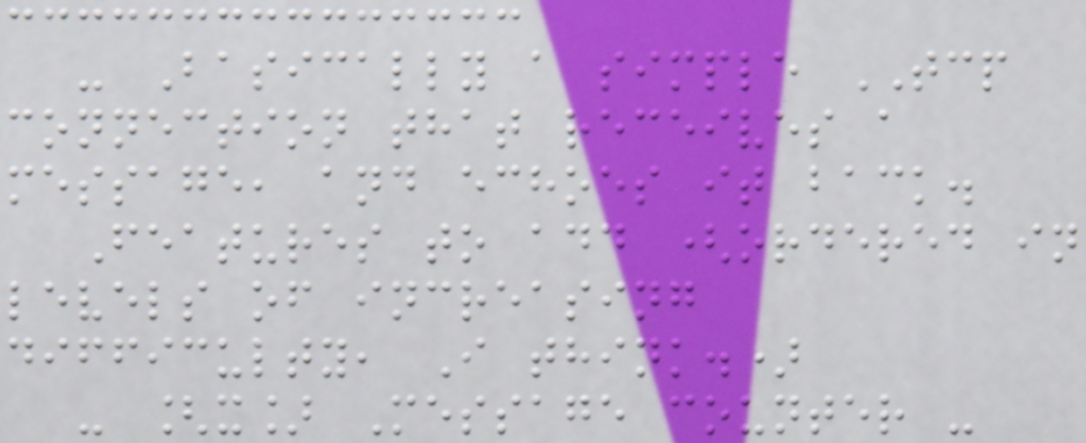- Basically a simple TCP
connection that receives a
message, and echoes it back.
Features to add (ordered in
levels of increasing
difficulty, I think.)
- [x] Message counter -
